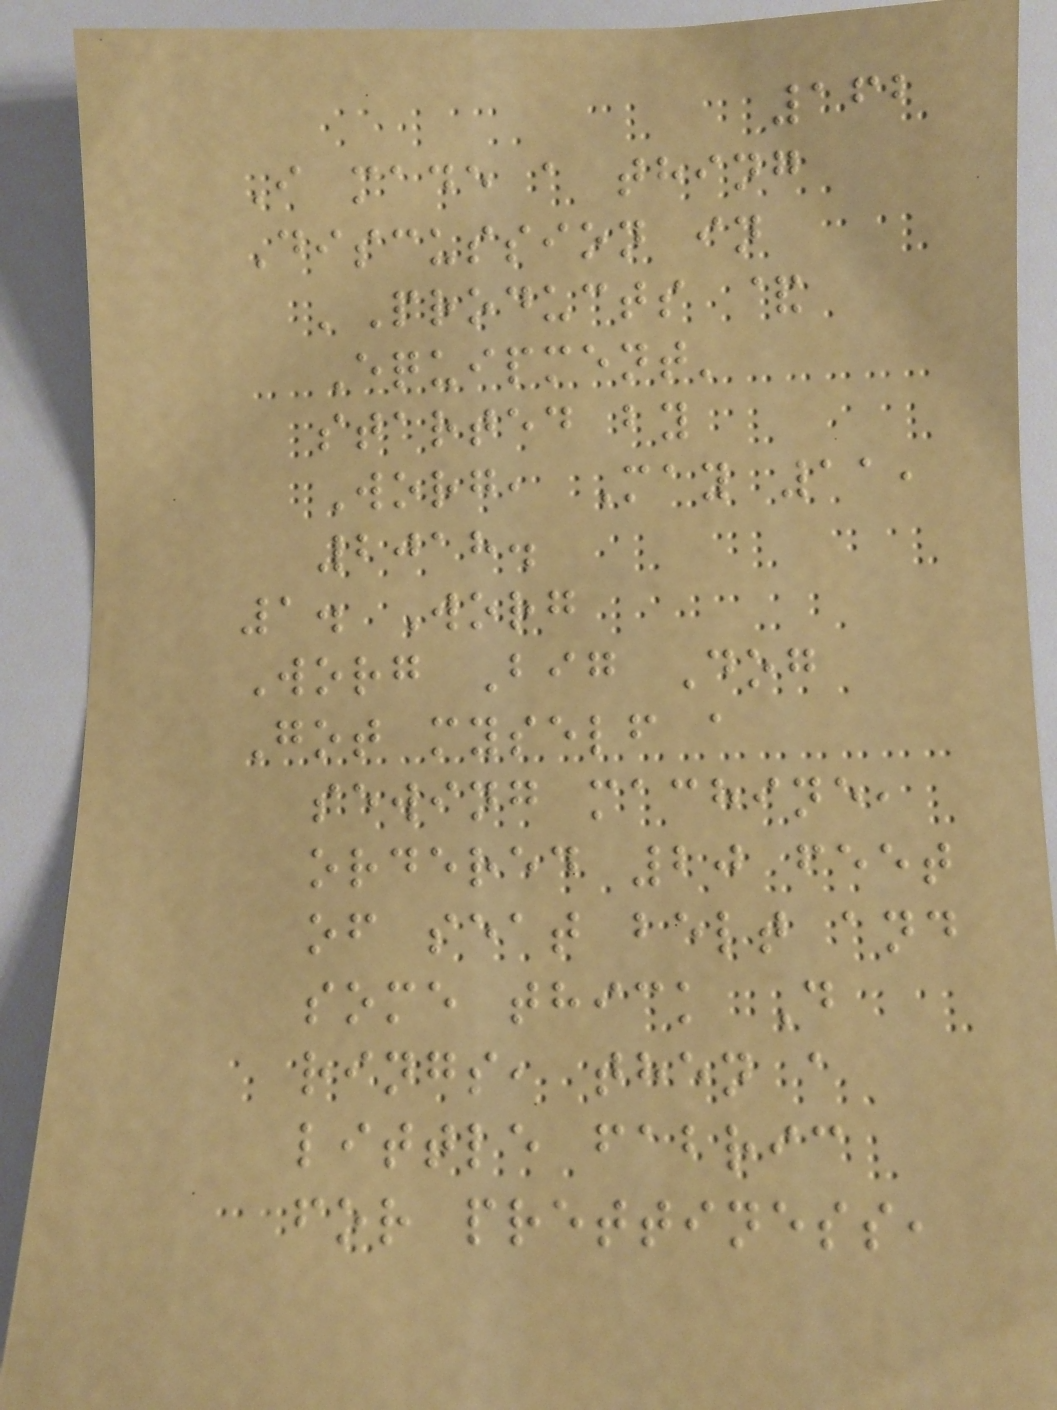162
I made a thing
Discussion in
'Products &
Equipment'
started by
Worg, May 11,
2018.
1. Worg
Worg Big Dog
Got myself a
sewing machine,
ordered 20 feet
of seat belt and
some thick D
rings, then a
little fabric
for prettiness,
